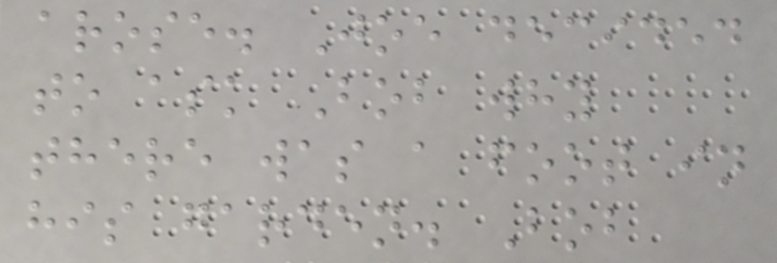arose. Joe decided
to ask Bob why
there was a foot in
his garden. Bob
